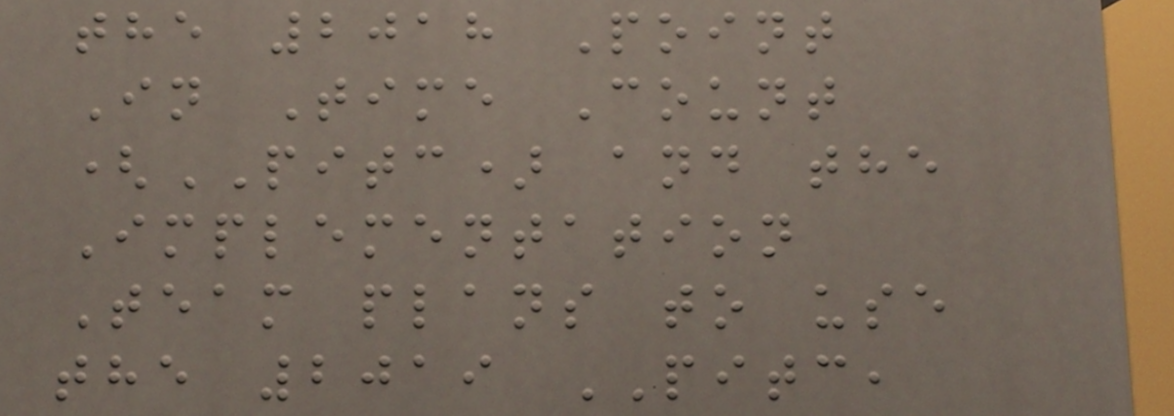the 2018 Point
In Time Count
(PITC) and the
Implementation
Team plans to use
the 2019 PITC,
